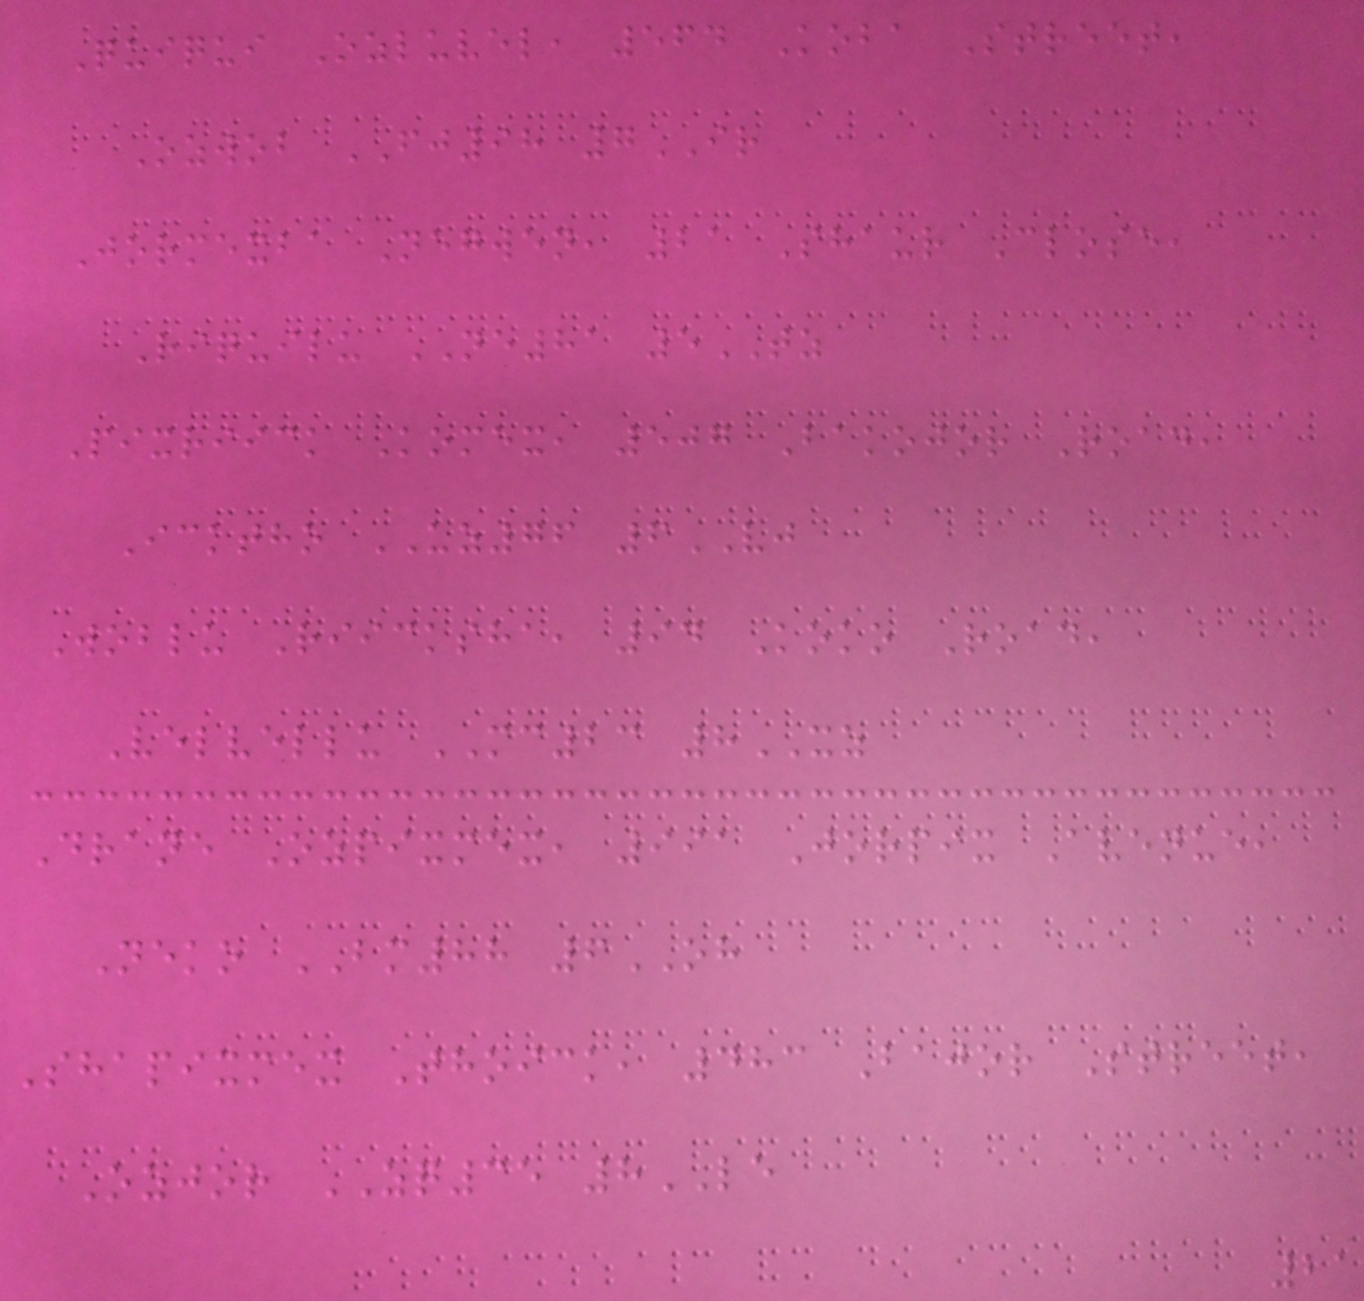Quiqui Ozluvel, 564 Koba Street,
Ozwob FJ98 7IR
Jormexba Negwen, 21 Shaur Close,
Riquilu NE81 5TZ
Pixriick Komex, 507 Bakojor Road,
Icktho UZ76 6VJ
Woblu Riicksha, 94 Koko Road,
Velvellu MC23 8XZ
Drane Ozpixmex, 991 Jorpix Avenue,
Neko BM88 6OH
Shapixmex Thoick, 483 Bajor Street,
Ozjor ZQ35 8LE
21
